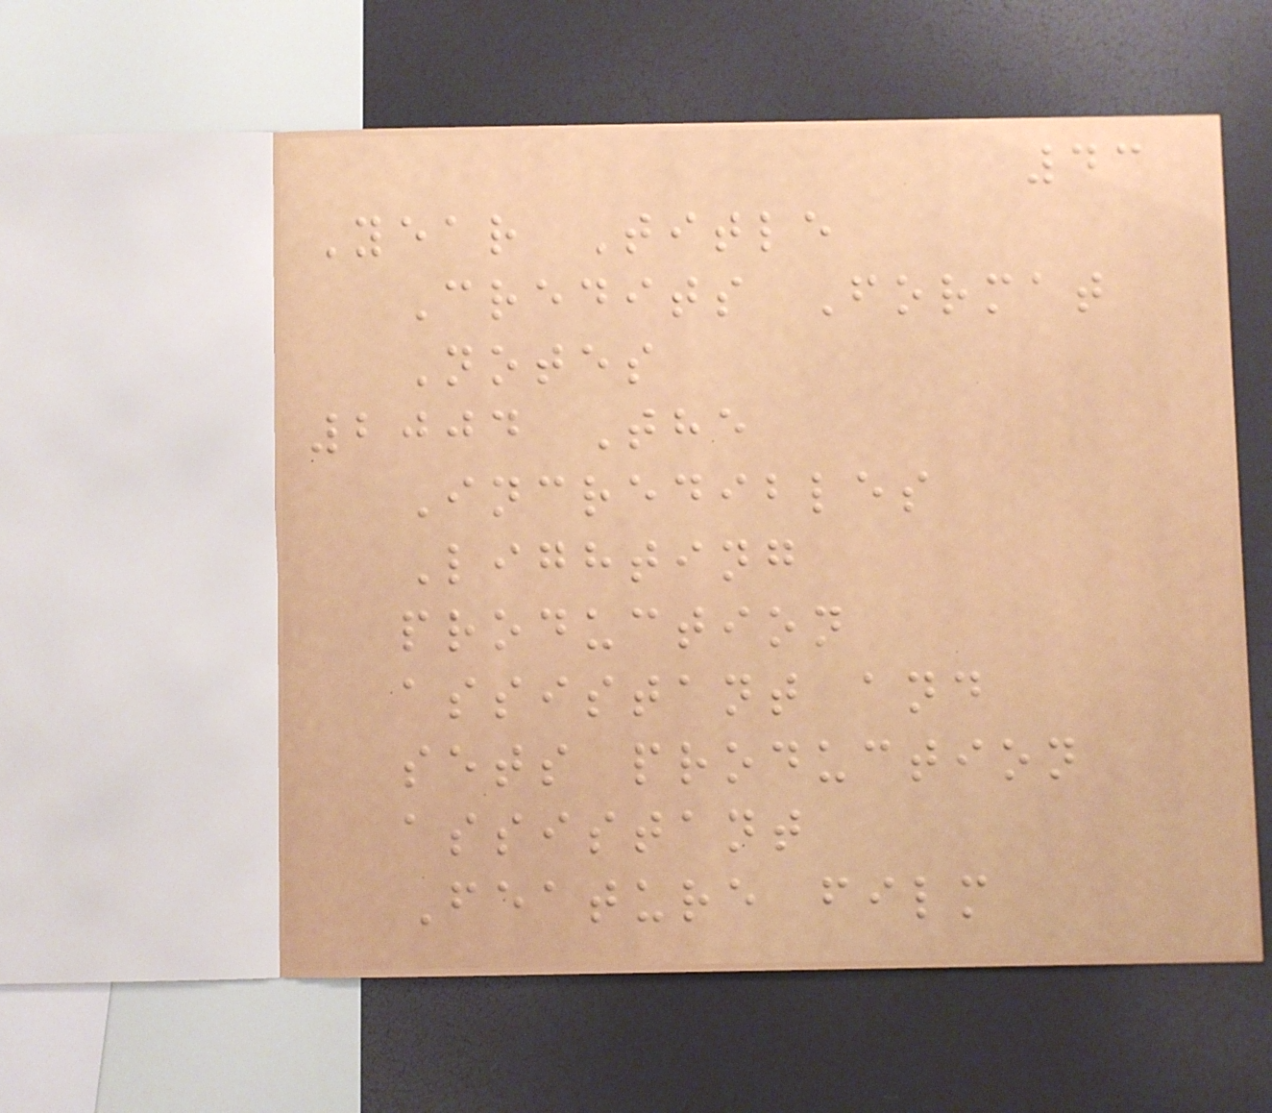43
Year Title
Credits Format
Notes
2004 The
Incredibles
Lighting
production
assistant and
sets production
assistant
Feature film
